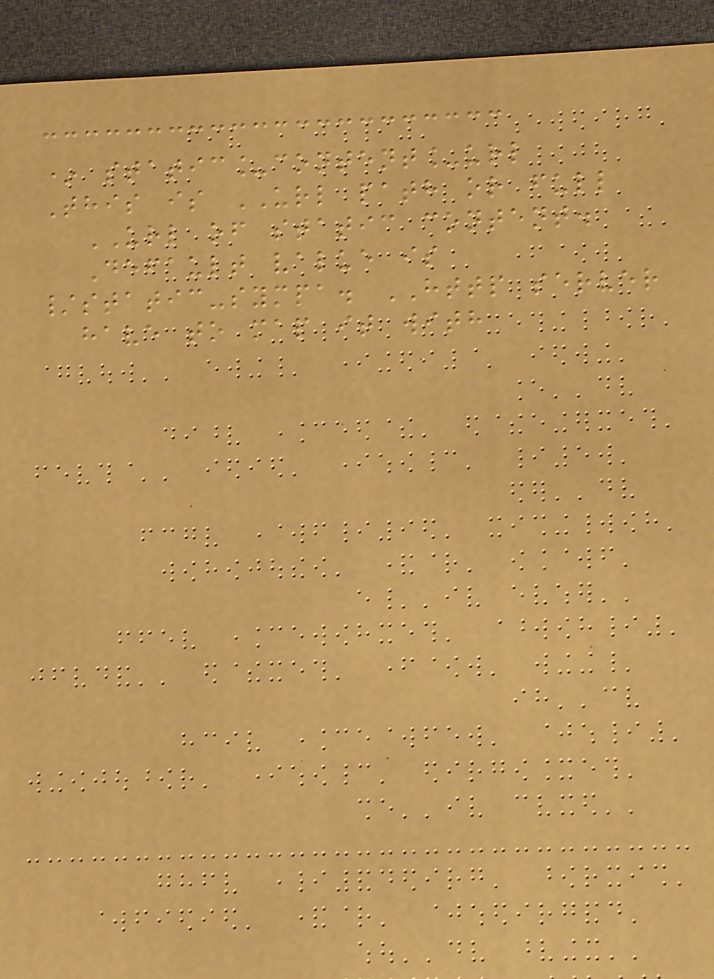* static_content_url
This is URL path or full
URL of static content.
Default value is
/static-sympa. HTTP server
have to map it with
